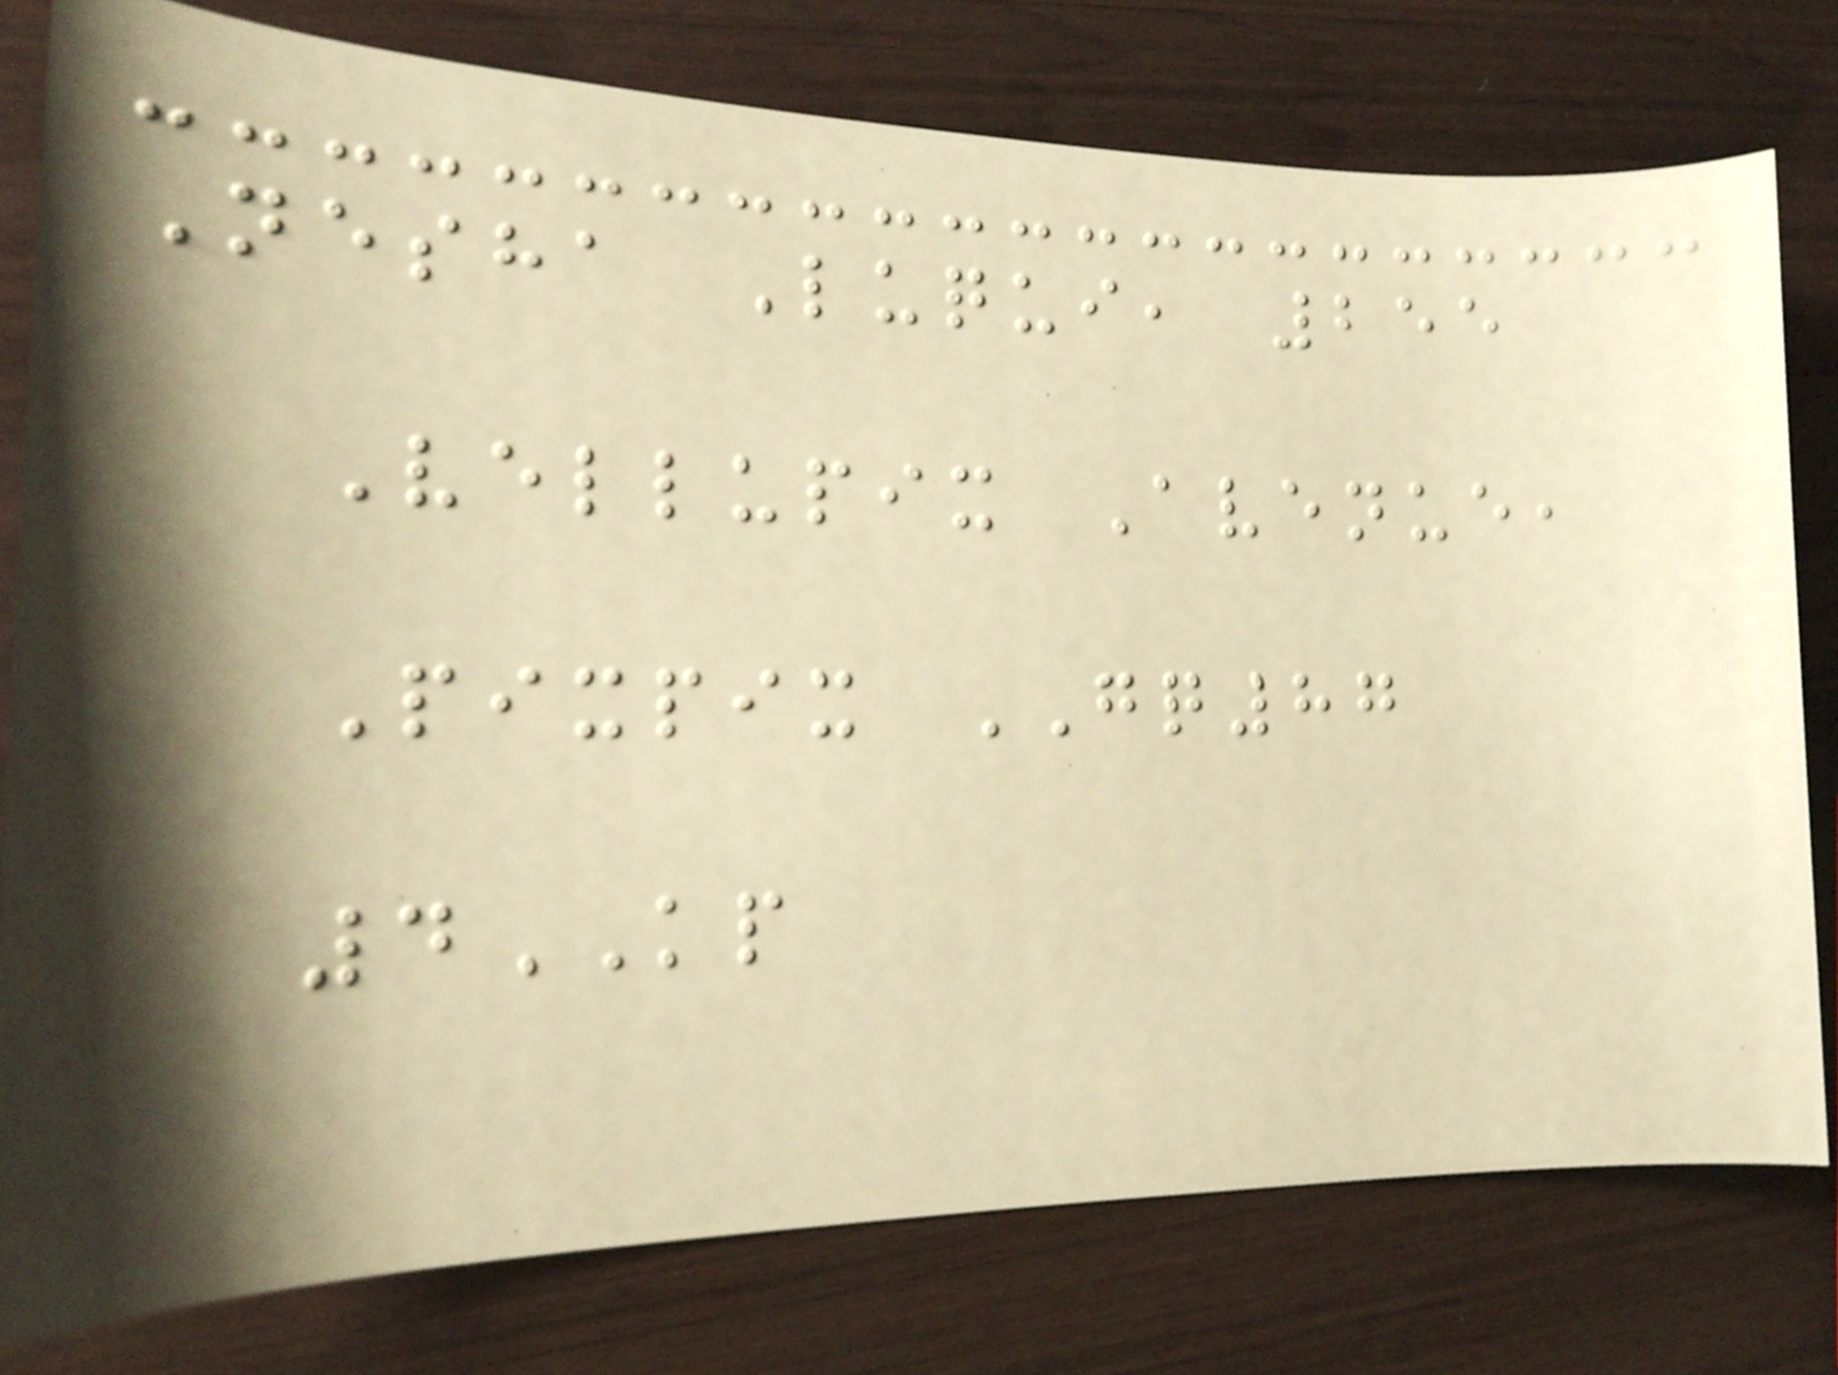Nesha Luqui, 255
Vellupix Avenue,
Pixpix GQ87
4KP
